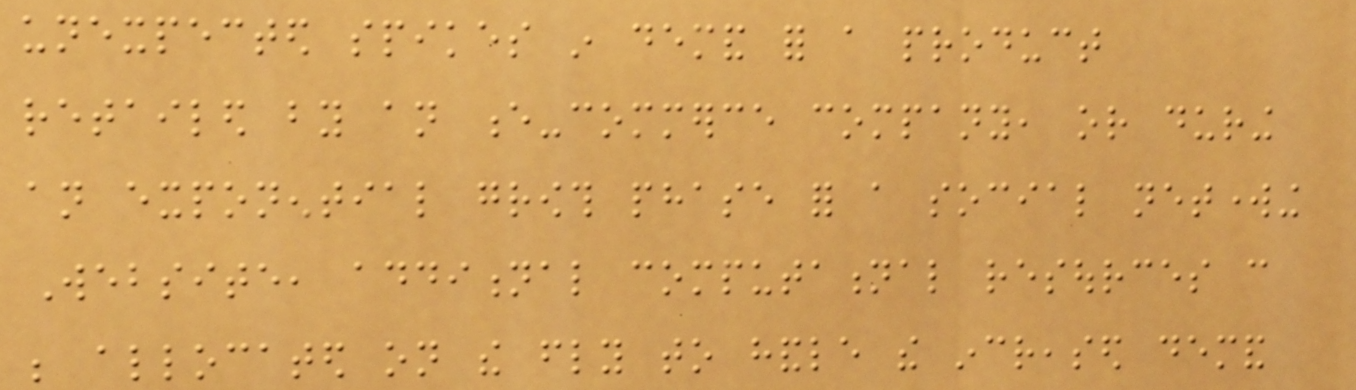unexpected spikes in demand for a product
retailed by an e-commerce company, or during
an exponential growth phase for a social networking
Website, additional computational resources can
be allocated on the fly to handle the increased demand
